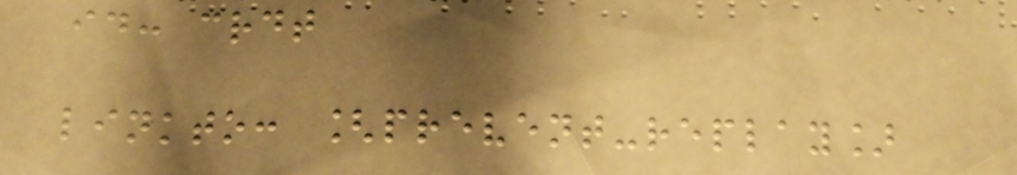id: crdt
linkto: [prevent-replay]
